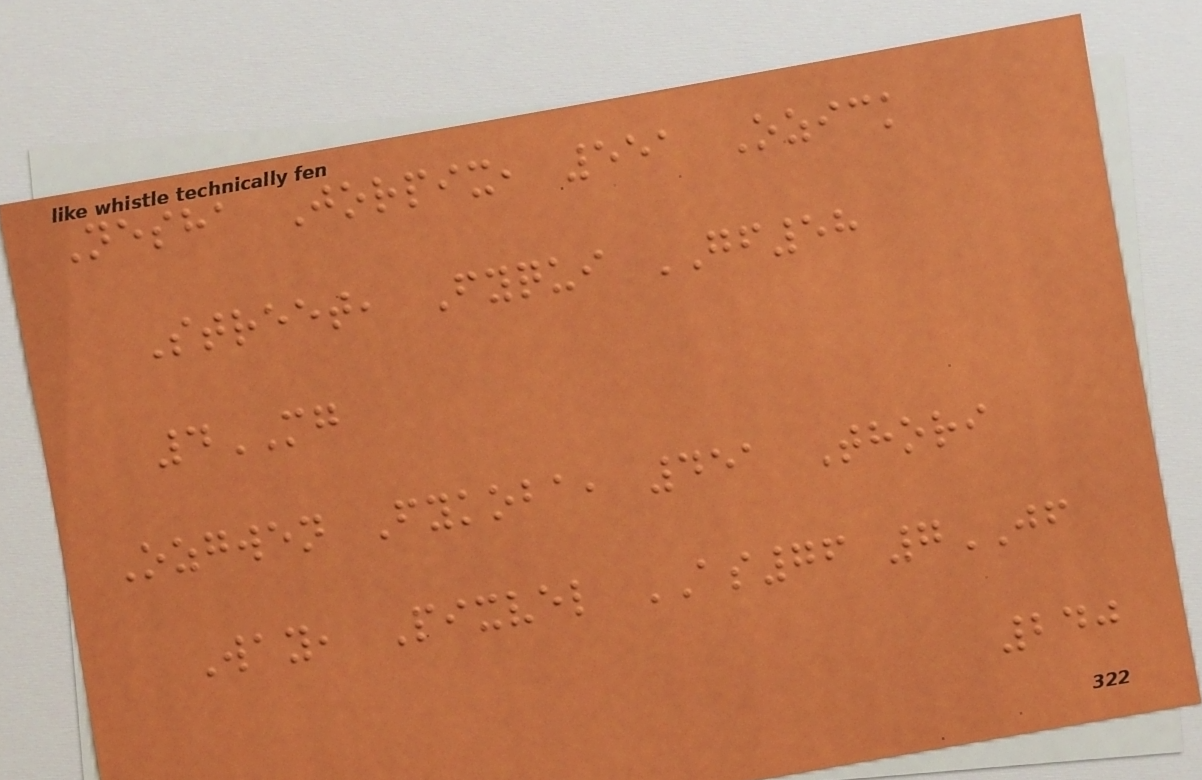Nesha Jorpix, 551 Ozick
Street, Fyqui GF58
4MG
Ozgwen Fykoba, 451 Thori
Way, Pixvel AS76 7JF
240
